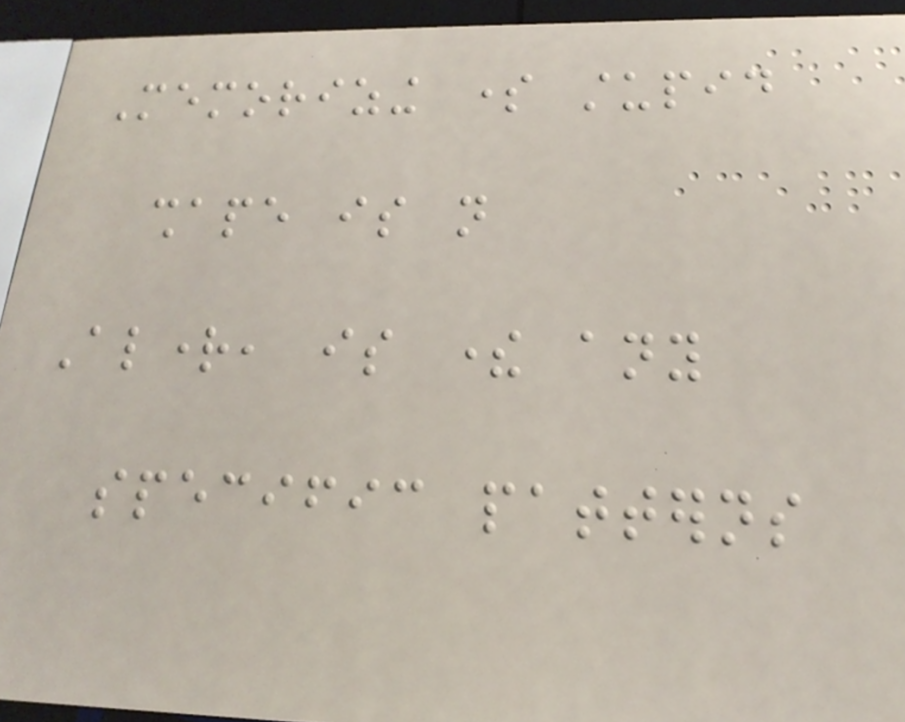Memorizing some stupid
shape is not
Alright, is there any
specific patterns
